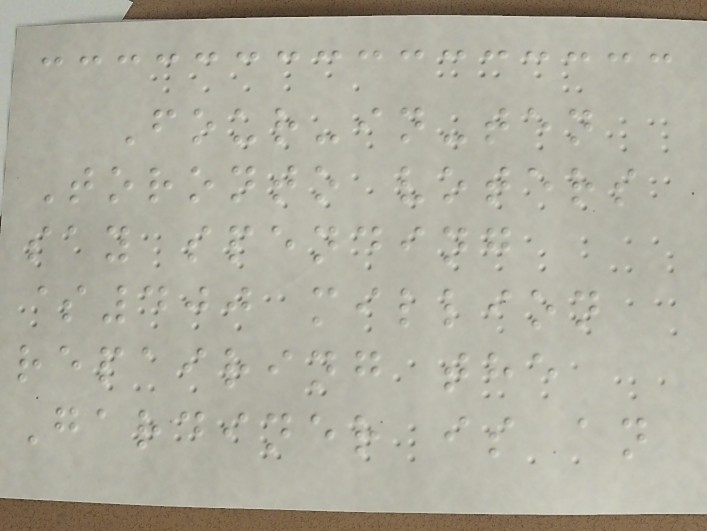Four-in-ten
Toronto voters
say spending
$400 million
repairing the
Gardiner is an
